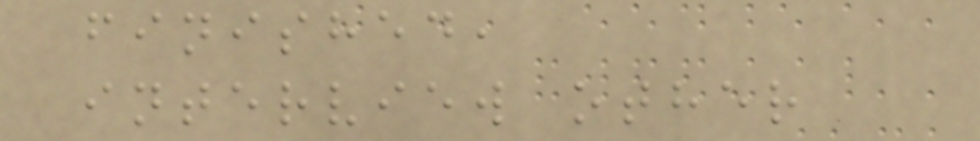finished,
interview other
